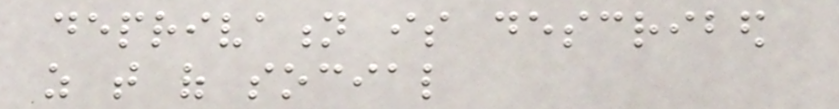deprivation is described
as that of social
